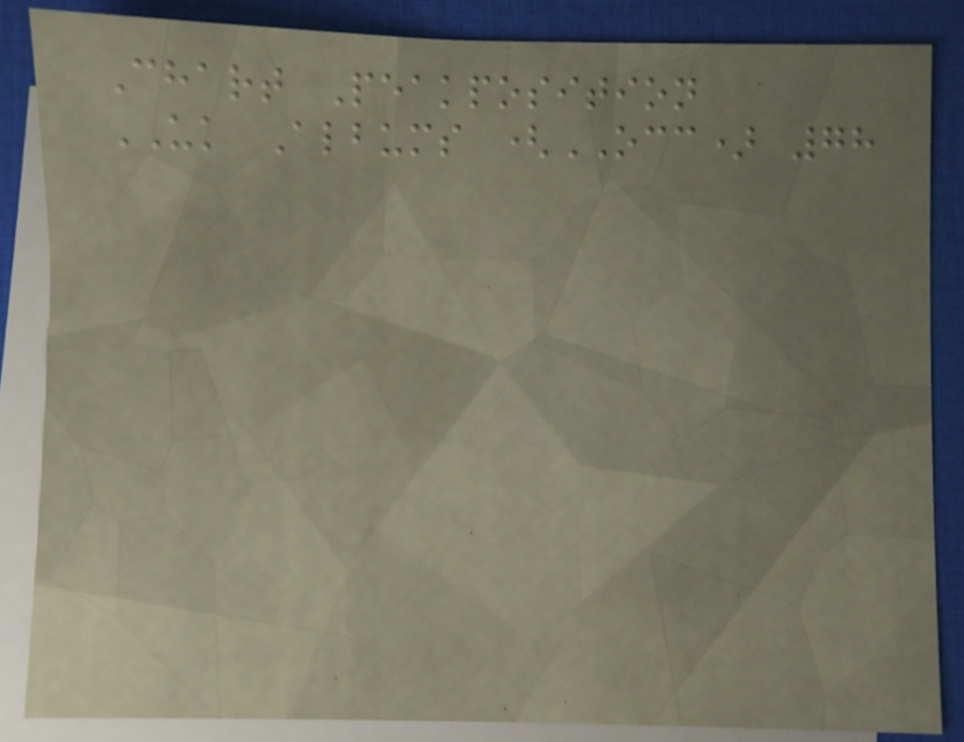Chart Peakposition
UK Albums (OCC) 78
